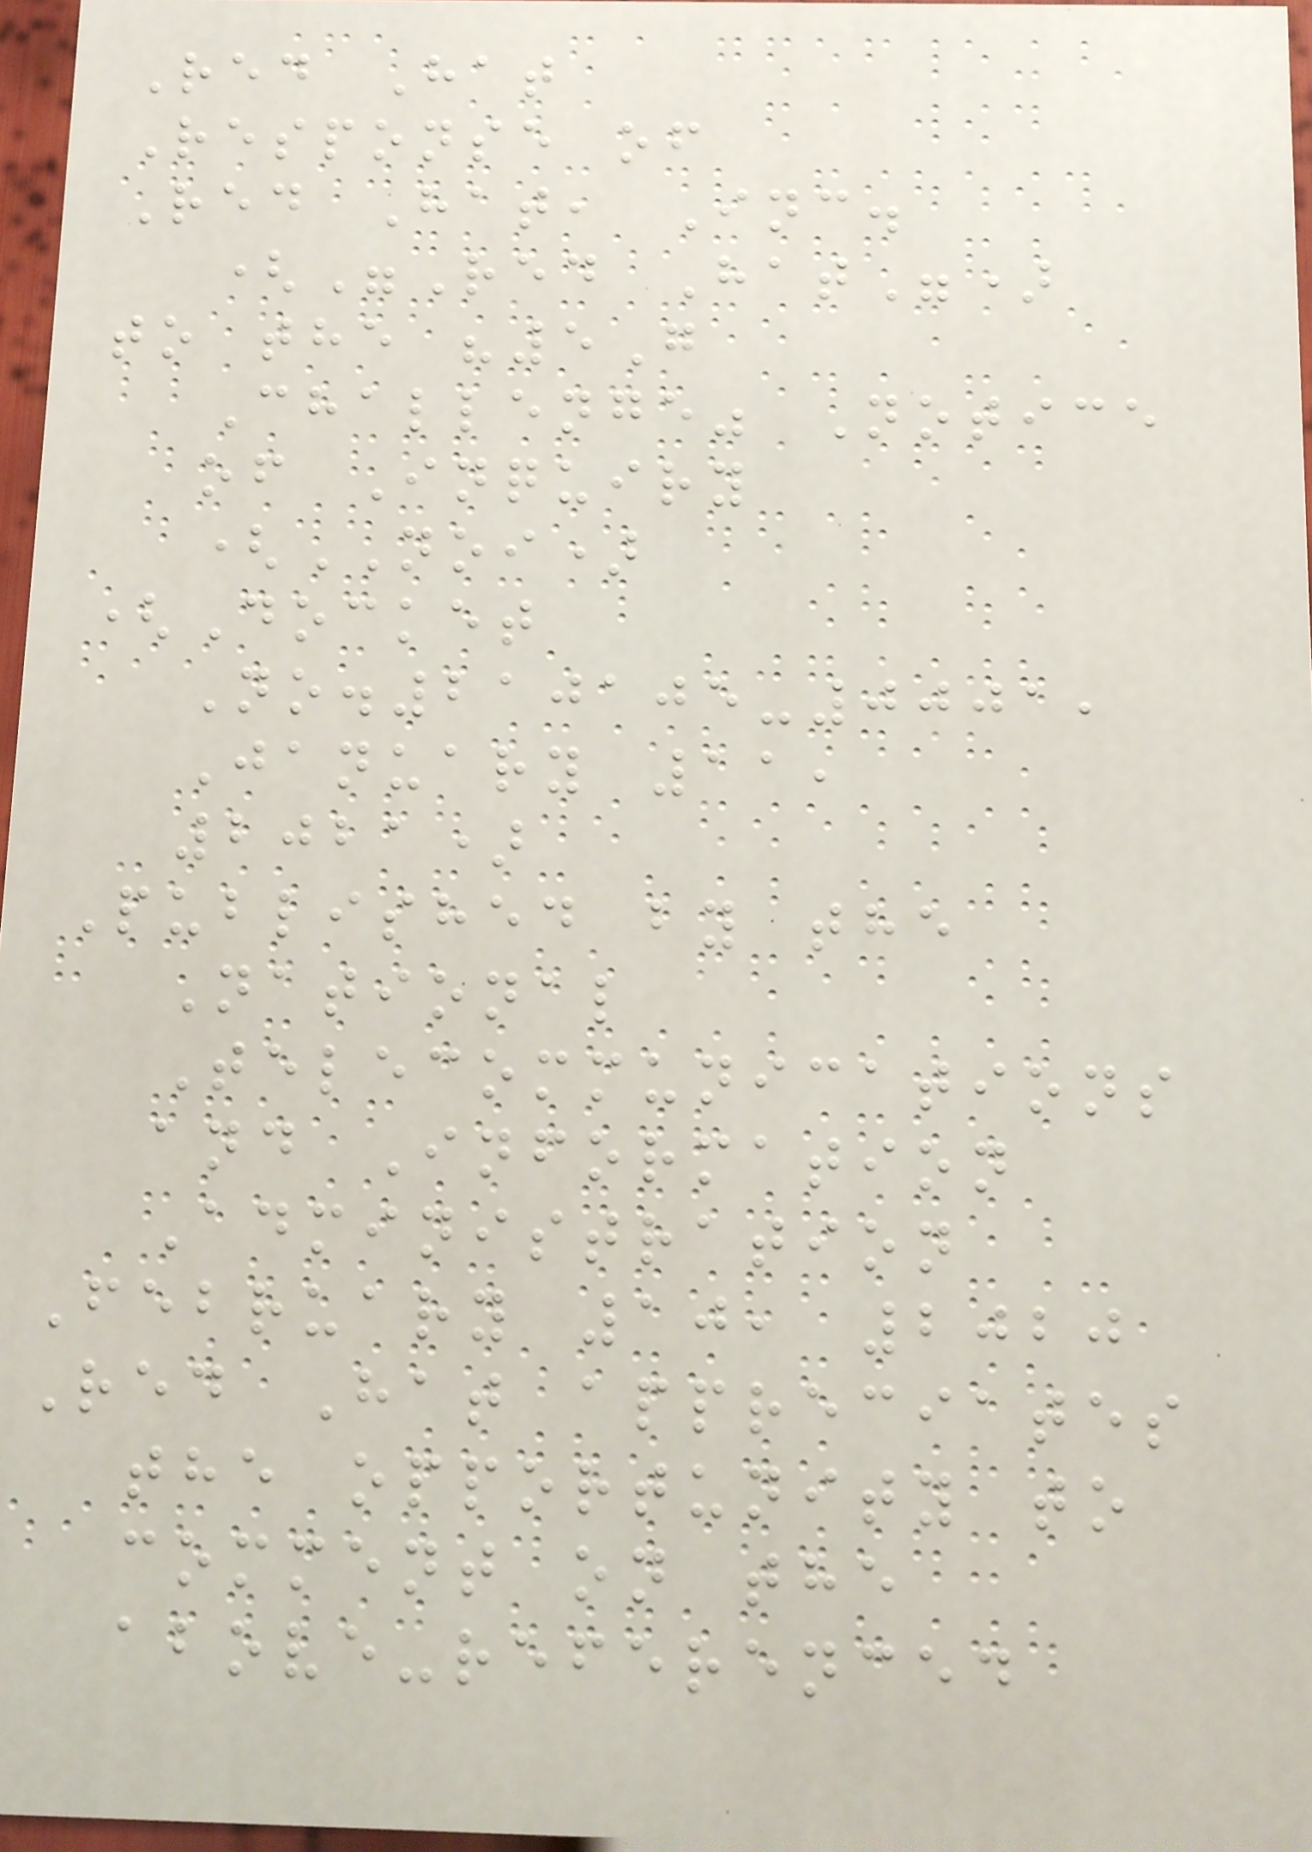Red Hat
Response of
Red Hat, Inc.
("Red Hat")
to the "5G
Challenge" Notice
of Inquiry
(NOI)
(Docket
No.210105-0001,
January 11,
2021)
Published by the
National
Telecommunications
and Information
Administration
February 10, 2020
Red Hat appreciates
the opportunity to
comment on the
above-referenced
